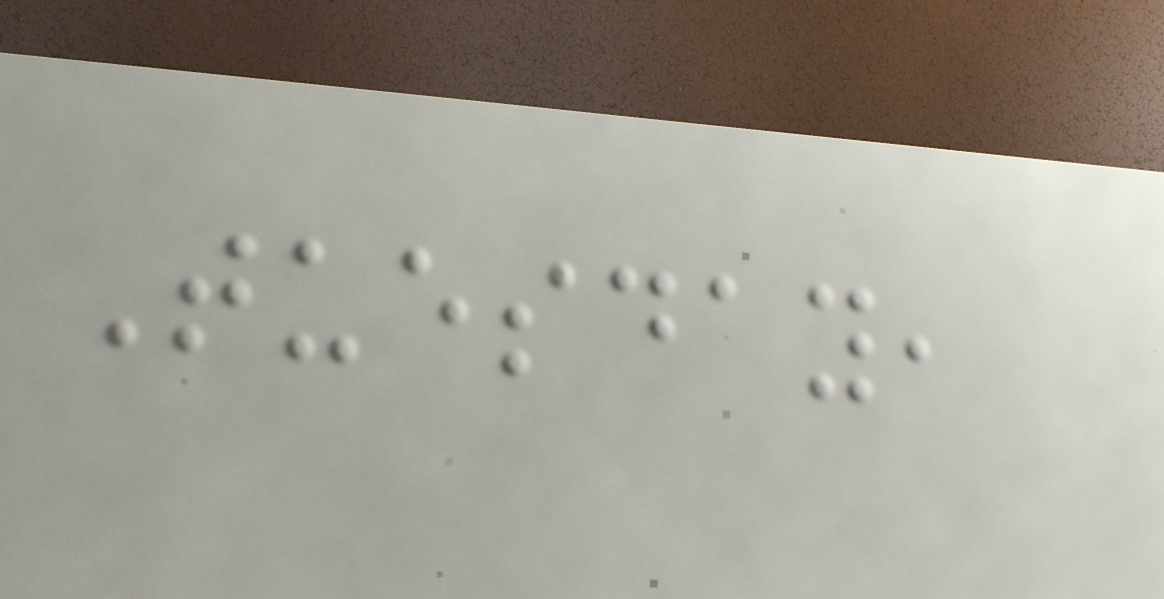Tuesday,
